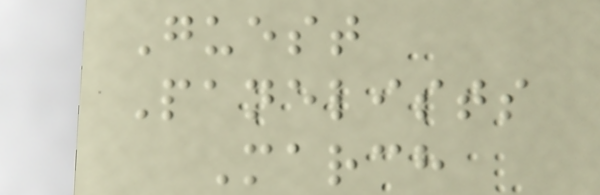Guest
Panelists
March
